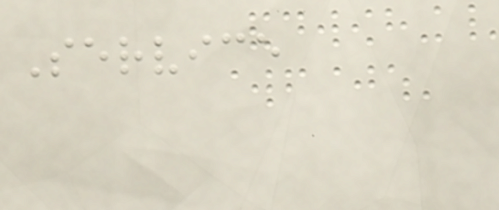Service
